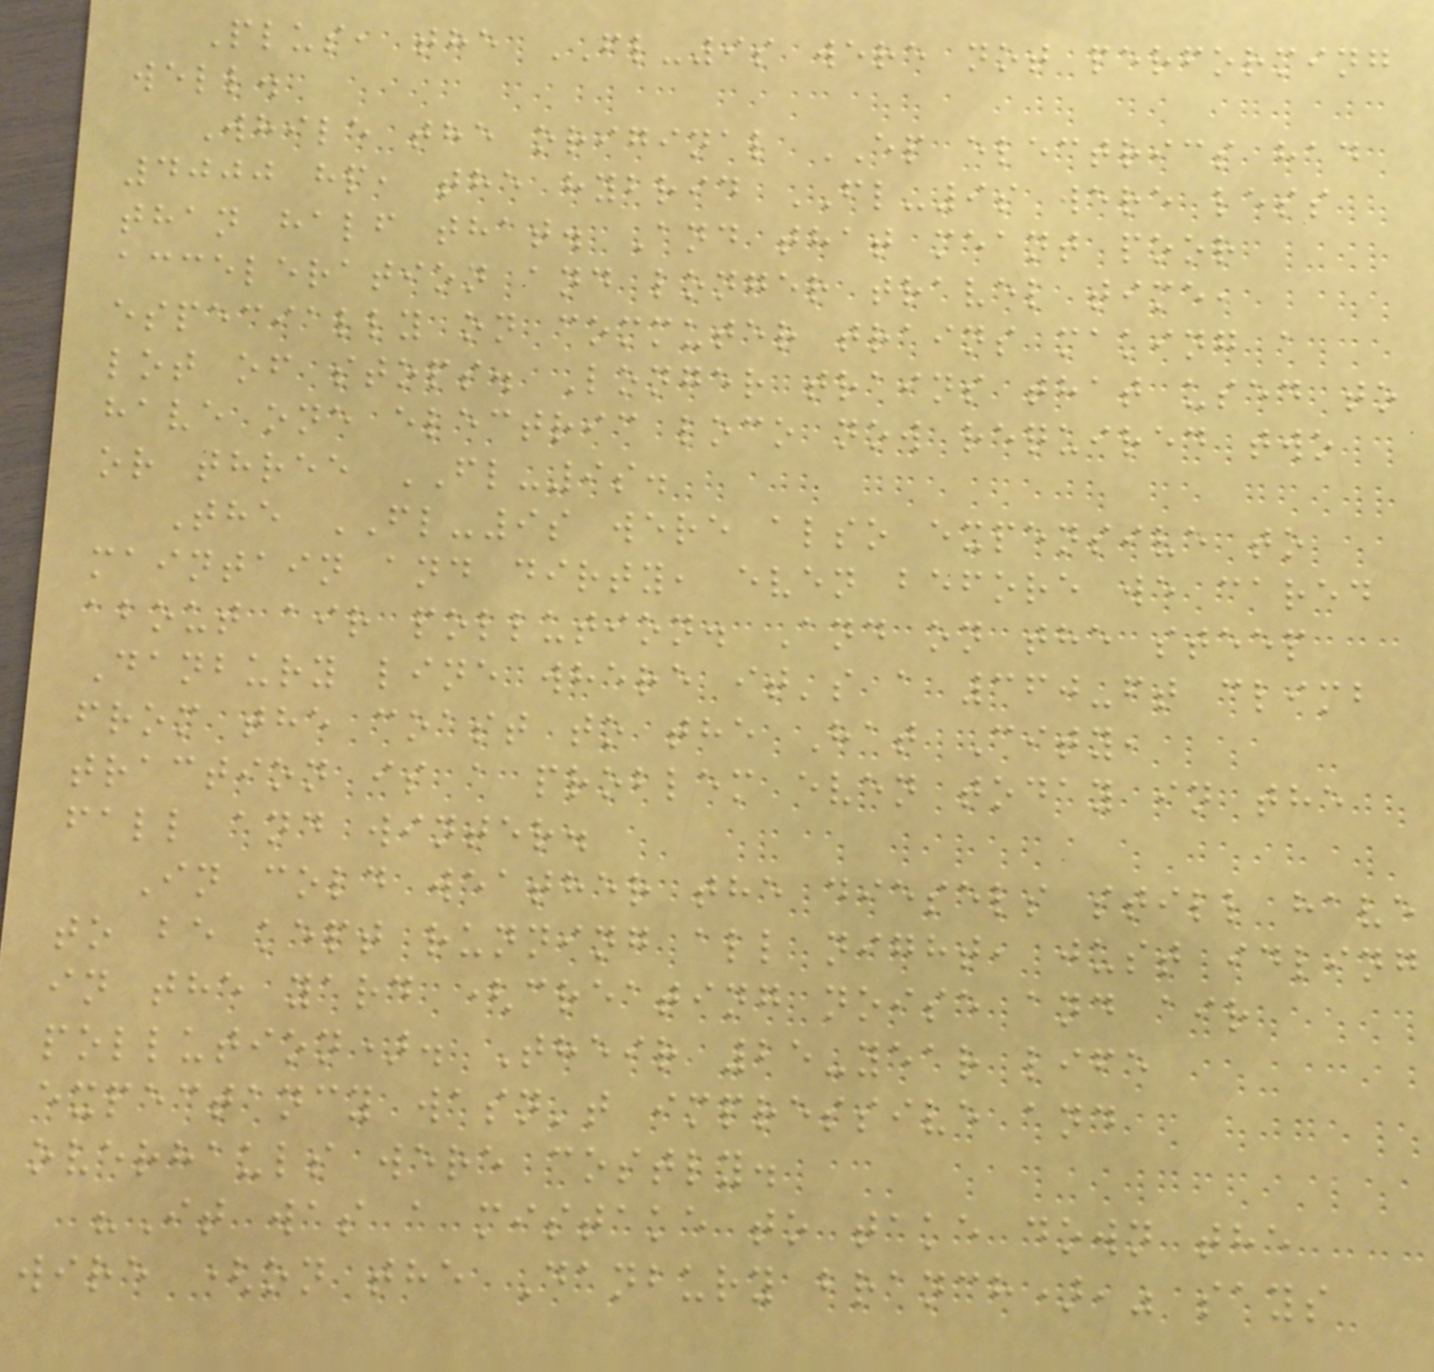Plus, the FL-9s were not performing
well.
While the original EP electrics had
4000 hp, the hybrid FL-9s were less
than half that. And that meant poor
acceleration and longer travel time,
especially on commuter trains making a
lot of stops. Longer trains that used to
have one electric loco now required two
or three FL-9s.
The FL-9s were also expensive to
maintain and dirty, even before we cared
about air pollution. And on the steep
Danbury line where it's a 360-ft climb
from the coast to the Hat City,
traction is a problem even today in the
fall and winter.
In cold weather the diesels still have
to be kept running all night, just idling
in the yard (creating noise and air
pollution). Their 25-year life
expectancy wasn't impressive and
overhauls were costly.
"It was a mistake to take down the
wire (on the Danbury branch)," says
